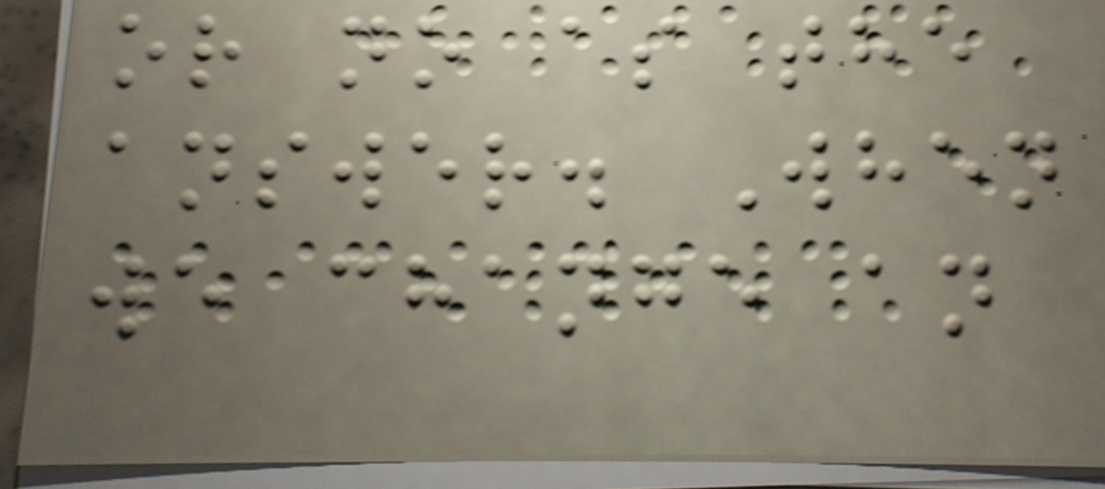or no as the
answer. When
we change an
